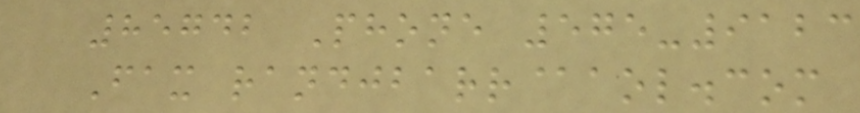85742 Phone 575-9123
Fax randjbarr@aol.com
